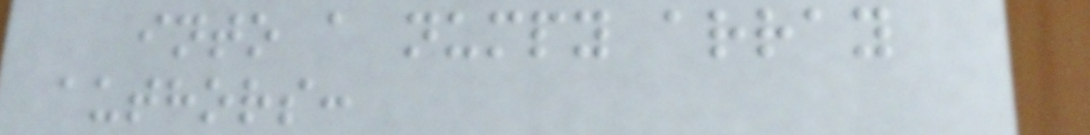into a numpy array
authors:
